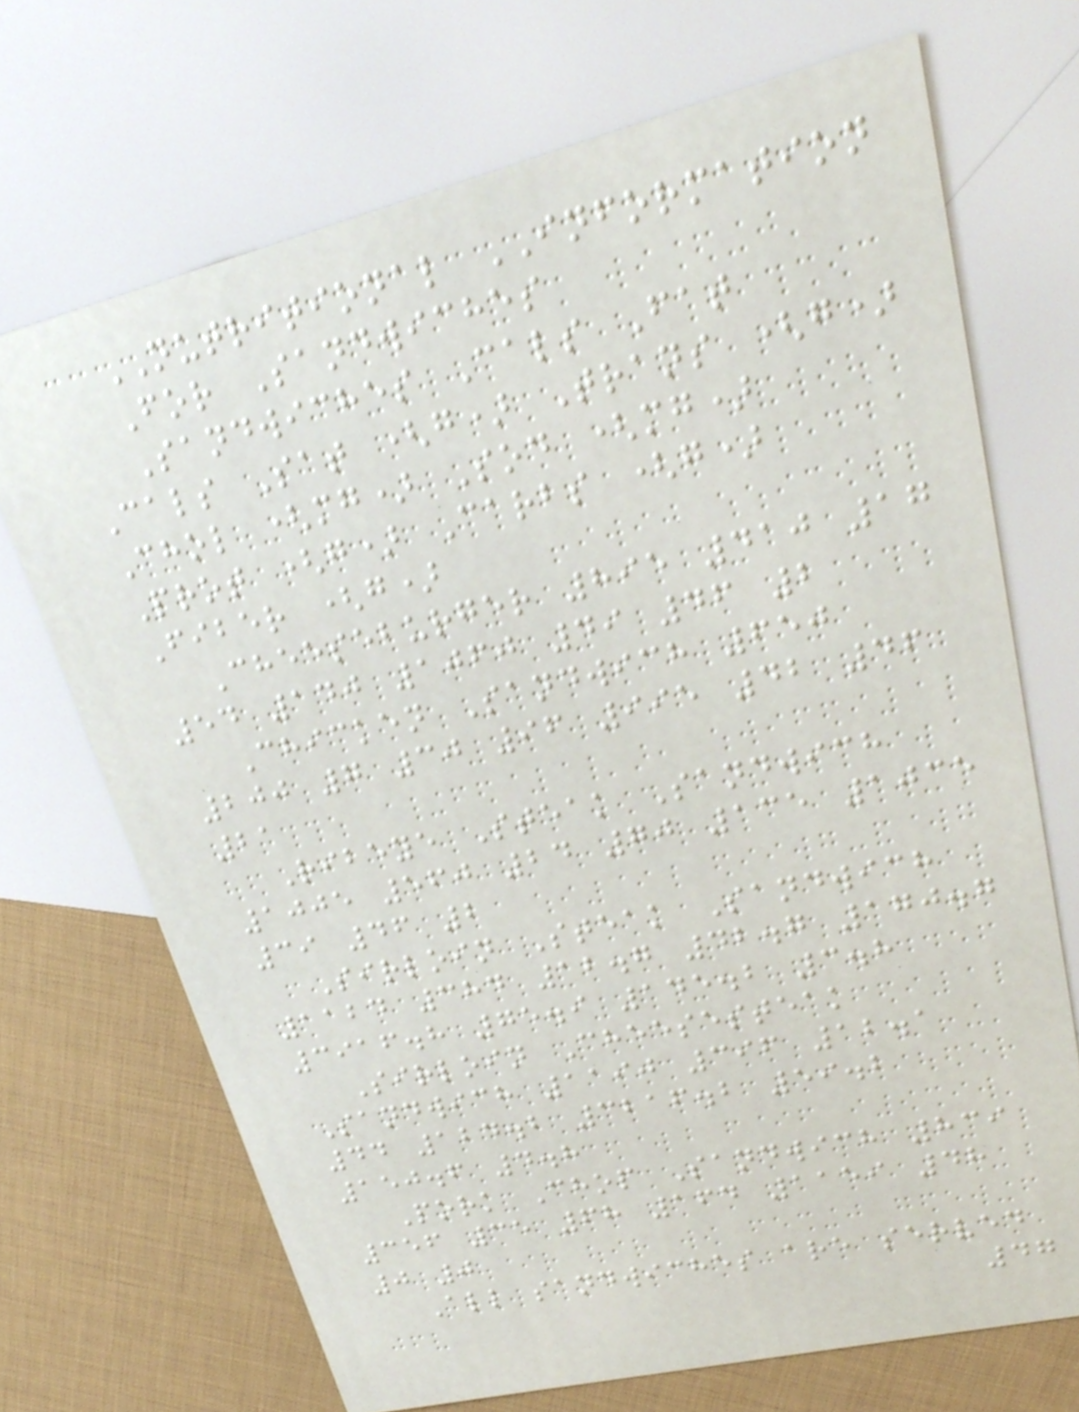NUTRITIONAL INFORMATION
For Sandwiches
Sandwiches Cals Fat
Cals Sat (g) Trans (g)
Chol (mg) Sod (mg)
Prot (g) Carbs (g)
Fiber (g)
Cheeseburger 895 410 17
54 140 1060 49 46 2
Chicken Sandwich 650
200 7 30 96 995 42 46
21
Ribeye Steak Sandwich
1005 560 24 70 135 1035
39 46 2
Sirloin Steak Sandwich
1124 384 12.7 42.7 170.7
3916.8 75.9 145.2 3.8
Sirloin Cheesesteak
Sandwich 1190 396 12.1
44 124.2 3216.2 59.2
150.6 4.8
Pork Chop Sandwich 839
356 35 68 164 1159 48
0 0
All sandwiches are served
47
